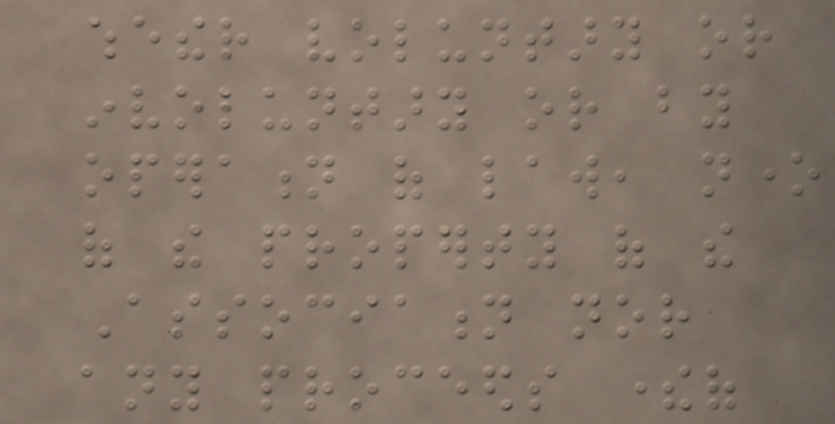whether voluntary or
involuntary or by
operation of law, none
of the property of the
Association nor
any proceeds thereof
